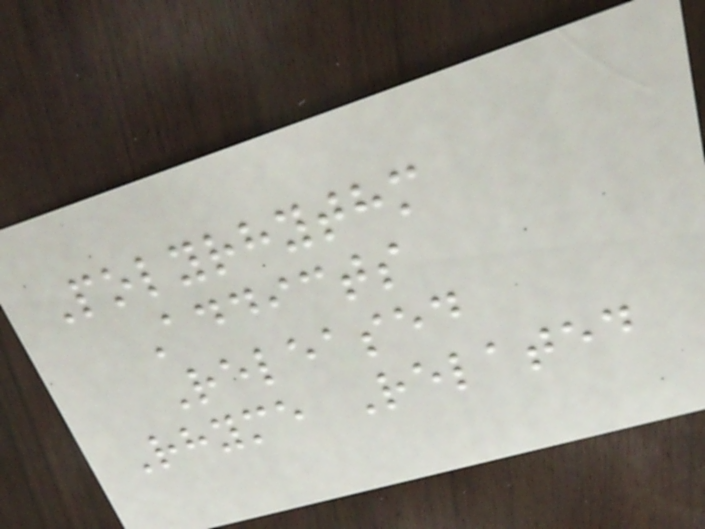Polyrhythm
Addicts
Released
Rhyme Related
